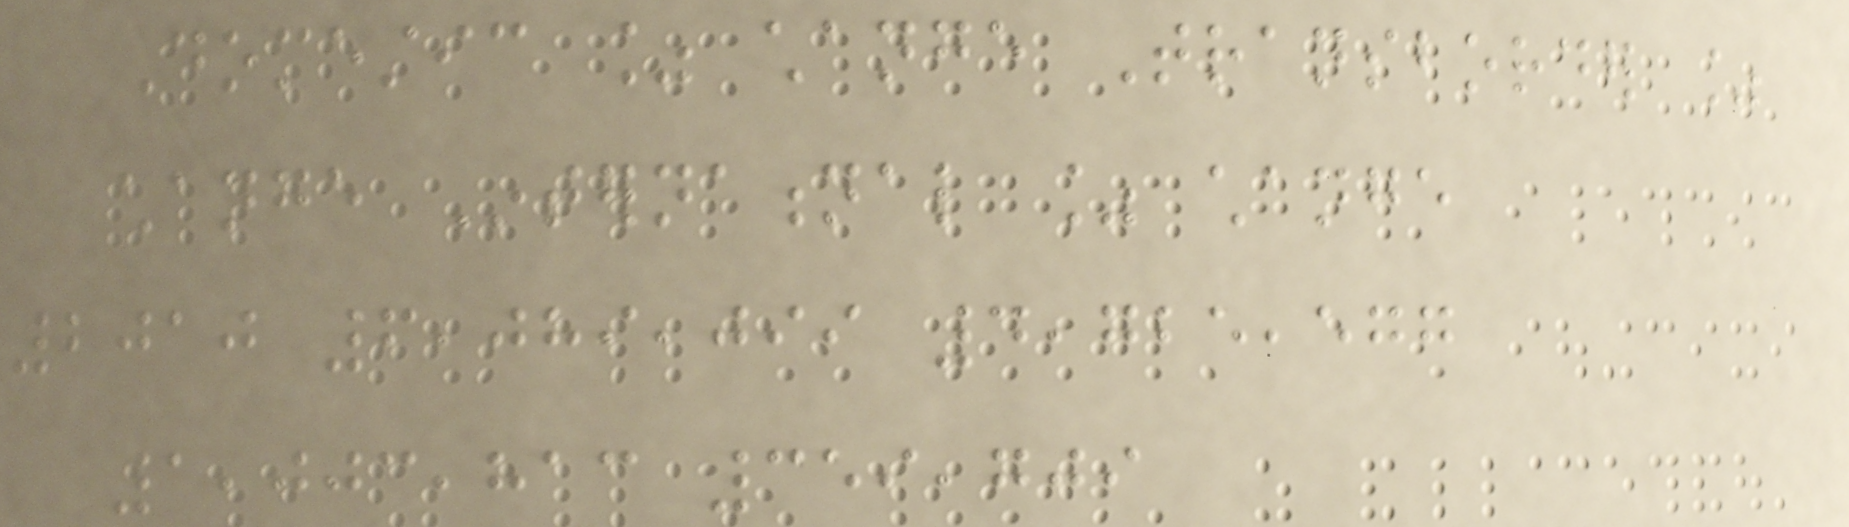Domestic % change Transborder %
change International % change
2010 6,089,099 4,725,577
1,003,813 359,709
